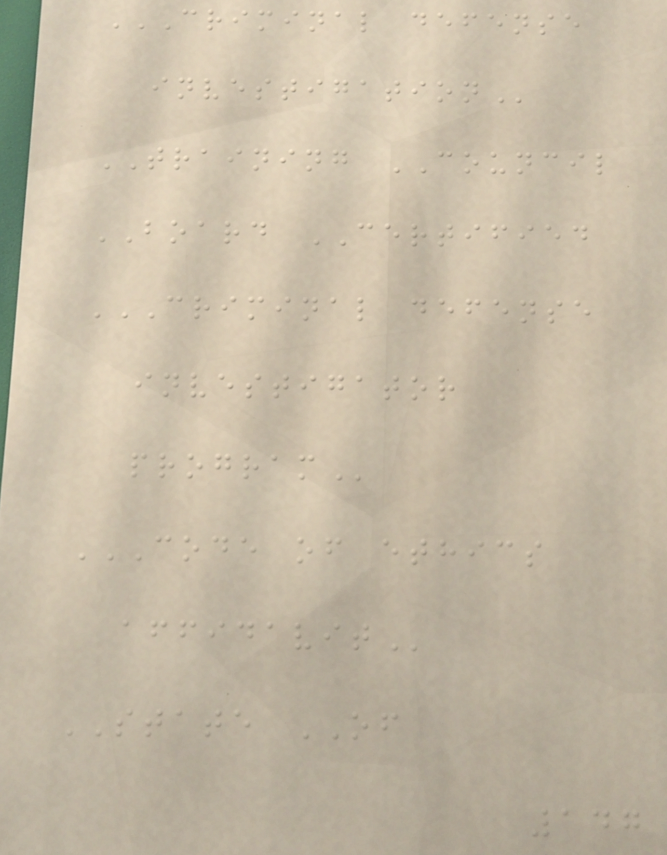CRIMINAL DEFENSE
INVESTIGATION
TRAINING COUNCIL
BOARD CERTIFIED
CRIMINAL DEFENSE
INVESTIGATOR
PROGRAM
CODE OF ETHICS
AFFIDAVIT
STATE OF
147
